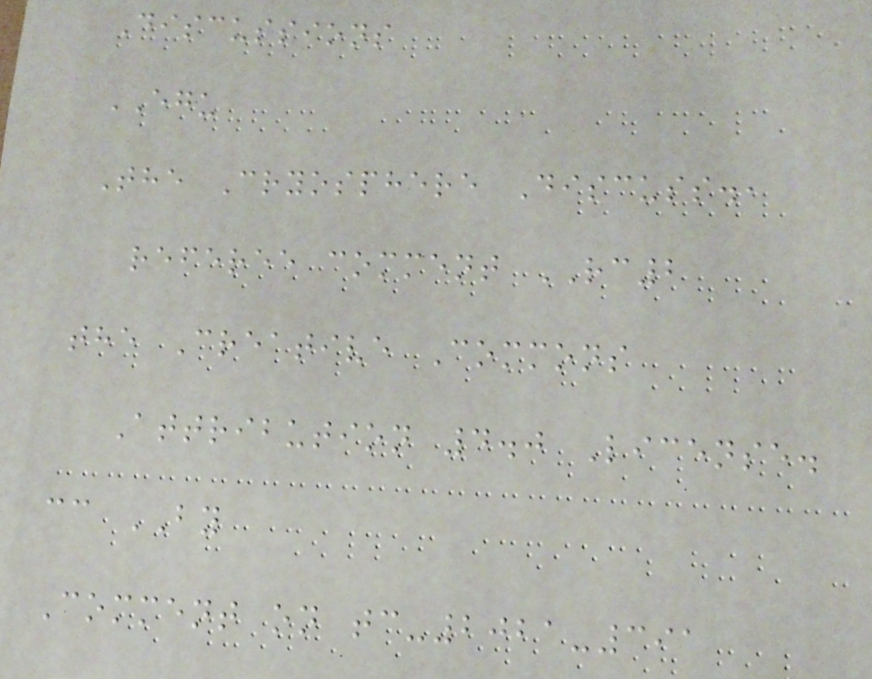Discussions
EGU
The Cryosphere Discuss.,
referee comment RC2
the Creative Commons
Attribution 4.0 License.
cc BY
Comment on tc-2021-391
